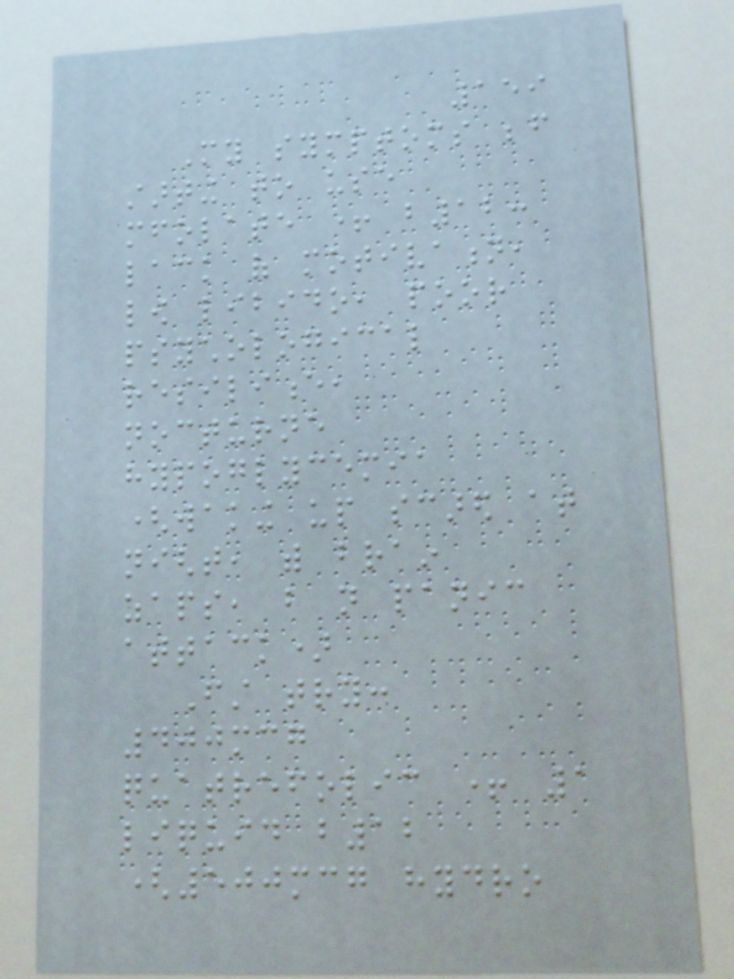159
My symptoms before
starting to use
mfolate + b12:
lack of motivation,
low libido, poor
psychological
resilience,
nocturne
hypoglycemia
(waking up scared at
night, with brain
zaps, but not panic
attack)
First try:
400mcg
quatrefolic + 1
liquid b12
(500mcg hydro
